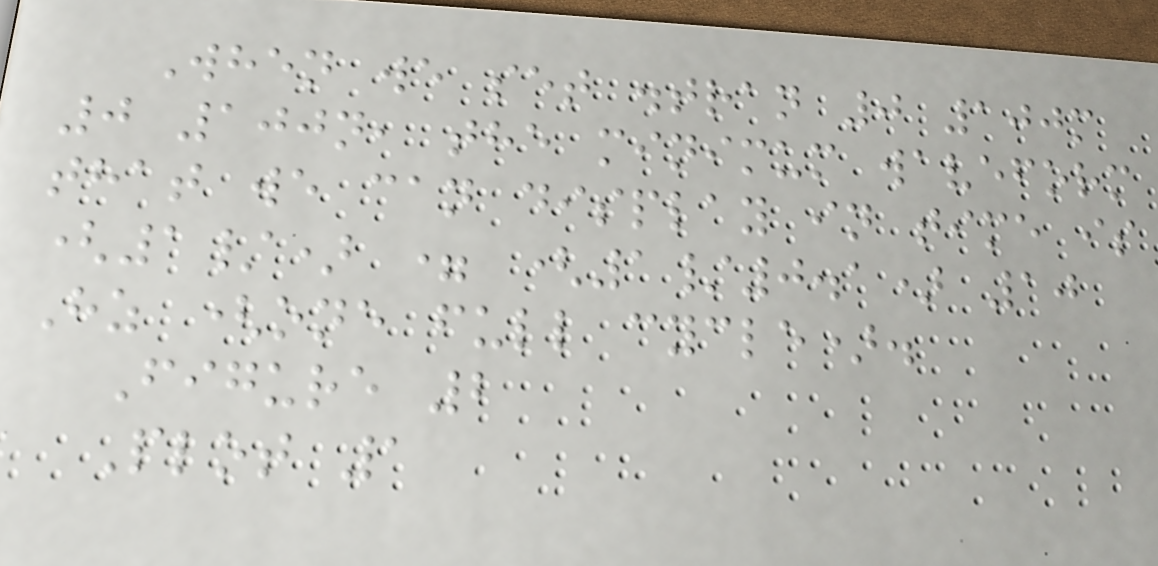When we set .tran 0 100m
0 100n, the minimum waveform
that we can display in time is
(1/) = (1/0.1) 10
Hz (one full cycle).
Figure 2
Plot 1
